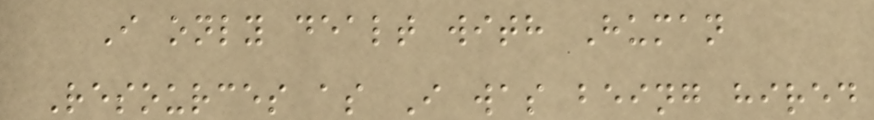I only dealt with Human
Resources as I was being hired
